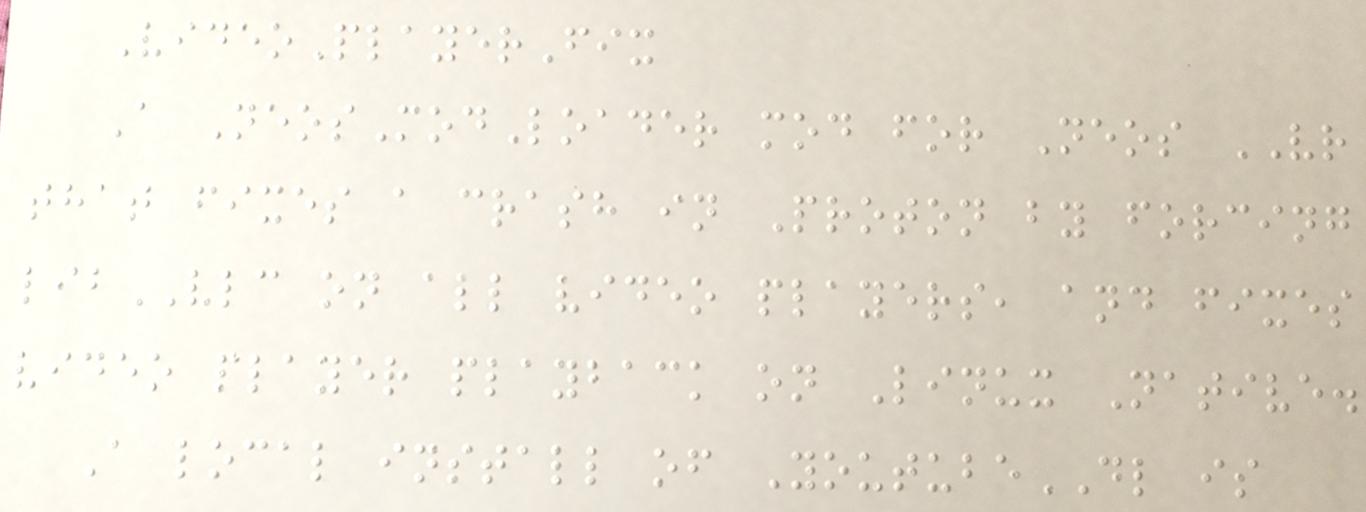VideoPlayerFix
A NeosModLoader mod for Neos VR
that fixes a crash in Proton by forcing
libVLC on all video players, and fixes
video player playback on Linux Native.
A local install of YoutubeDL is
